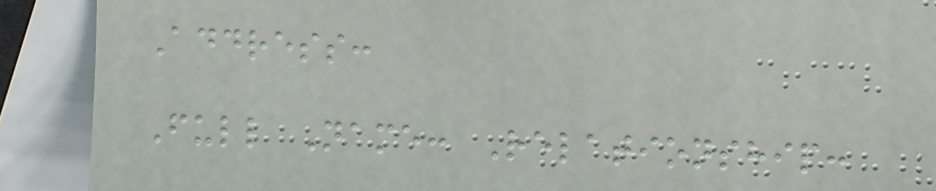Address:
Full Name: Relationship:
